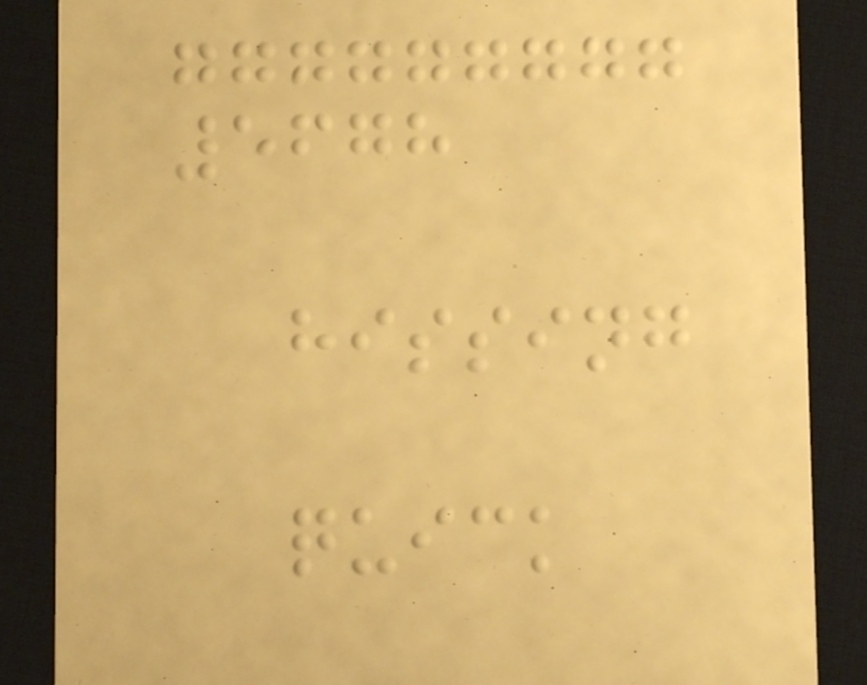5678
hissing
quick
